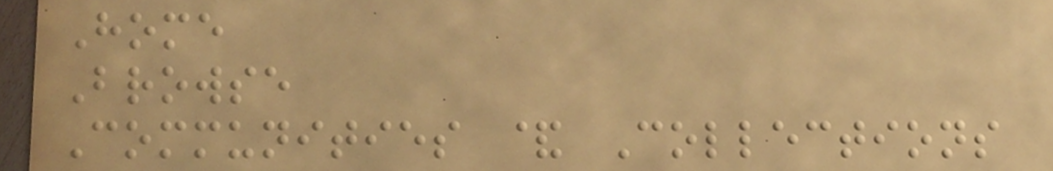Home
Browse
Communities & Collections
